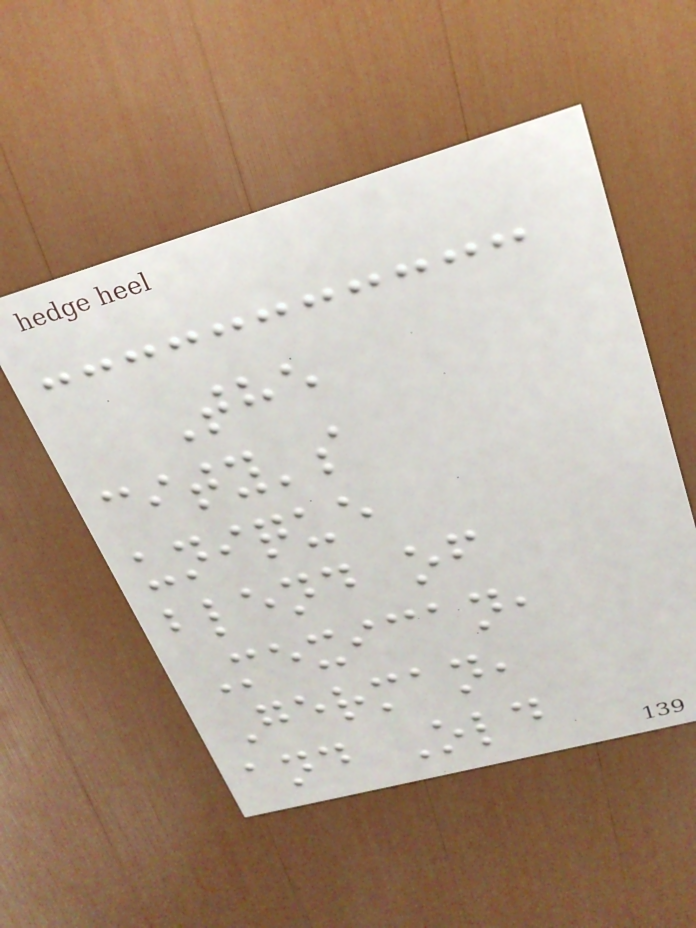The
city's
unique
blend of
Mexican,
German,
and Old
